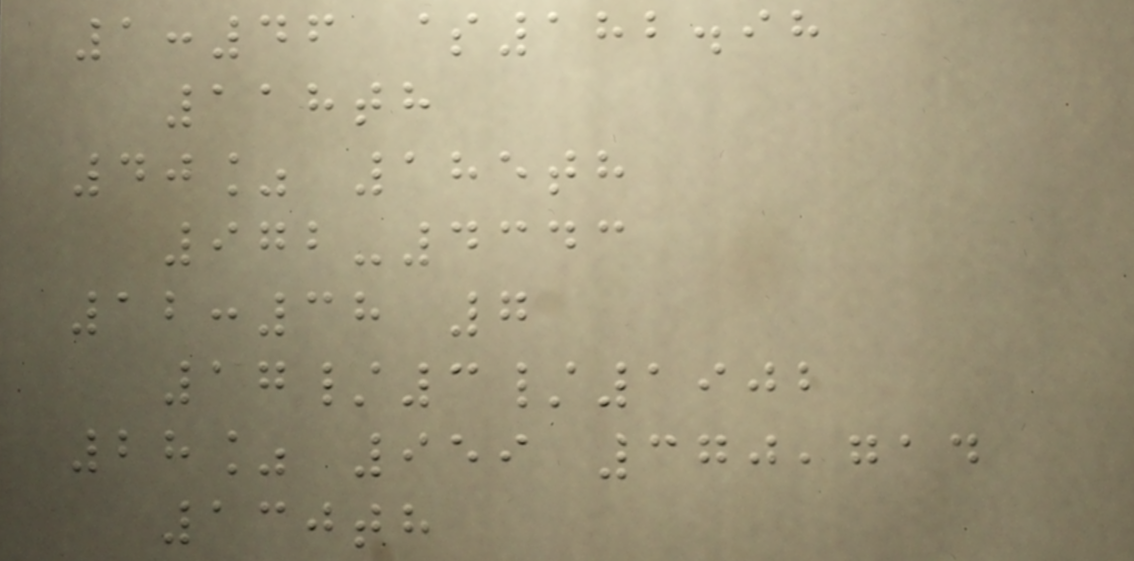1:46 $182.98
118th
40% 185th
972-4343
12:38 7
17/3/1902
28% 959 370,714
130th
